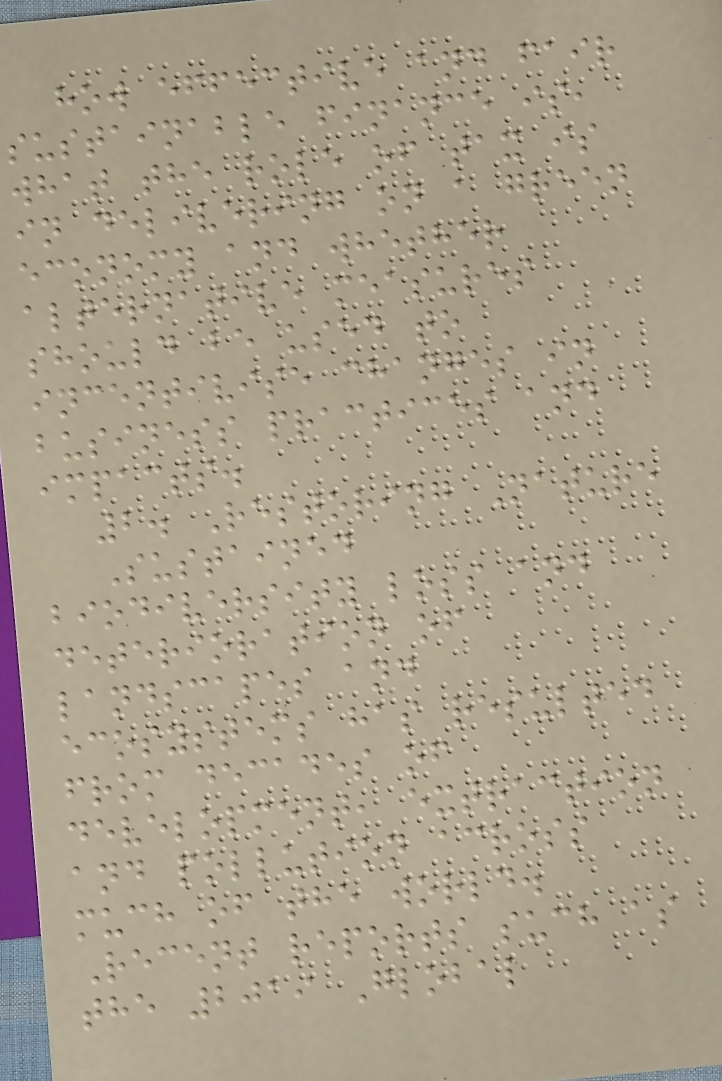how effective and fair
sustainable finance is,
what the role of tax is
in delivering on a green
economy and whether
alternative measures
should be used to
incentivise changes in
business practices and
impacts.
2. Restoring Nature
Sustained
biodiversity loss and
deterioration of
landscapes and
ecosystems has resulted
from decades of
development, extraction
and pollution across
much of the world.
Recent reports such as
the 2019 Global
